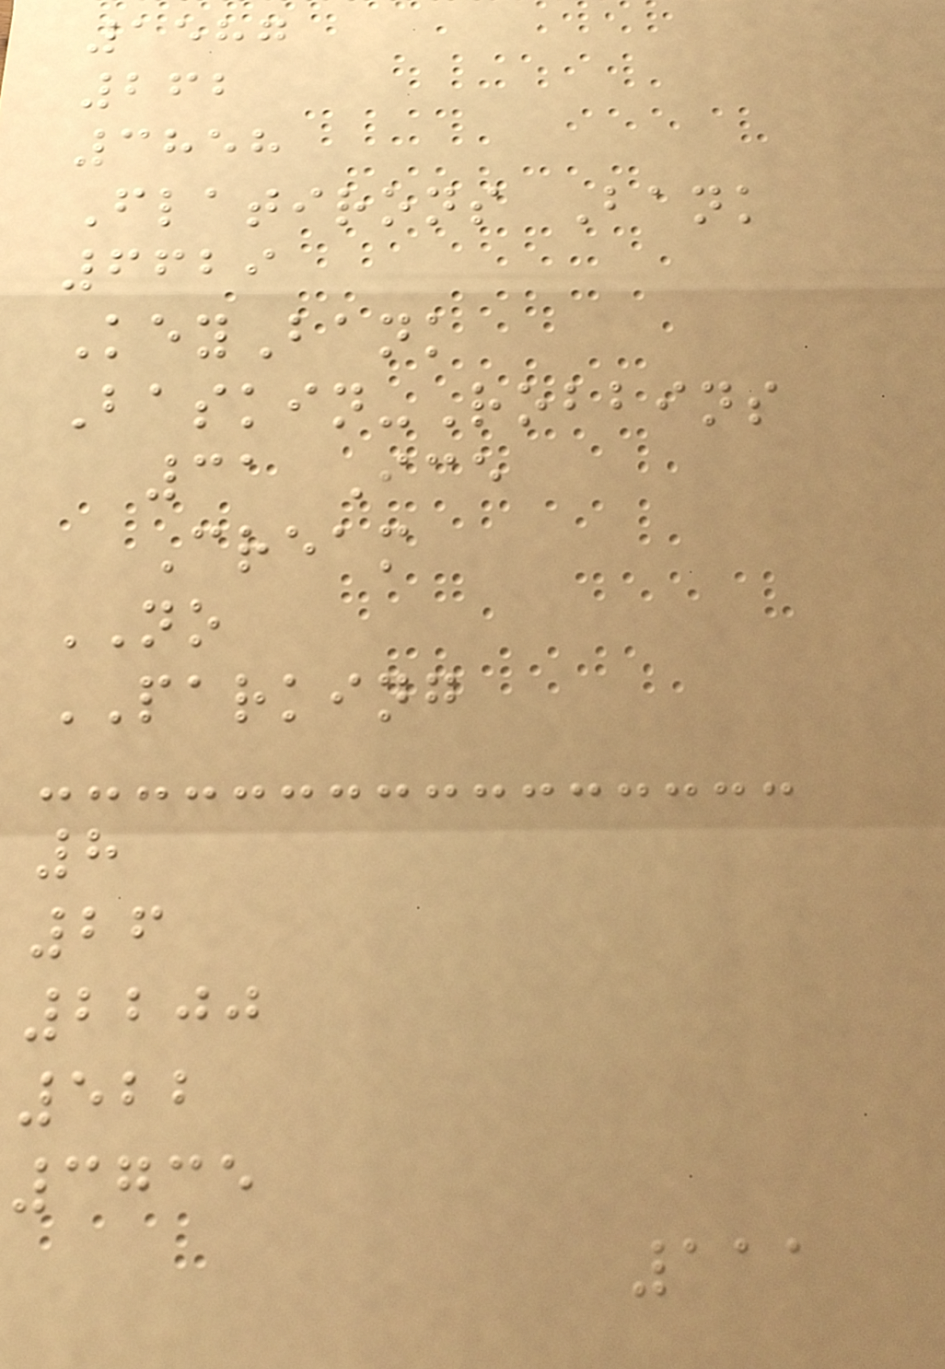1587
262
3858
Flatirons Bank
6629
KeyBank
Baskin-Robbins
31 Ice
Cream
NO
PARKING
8
26
2200
522
3735
111
